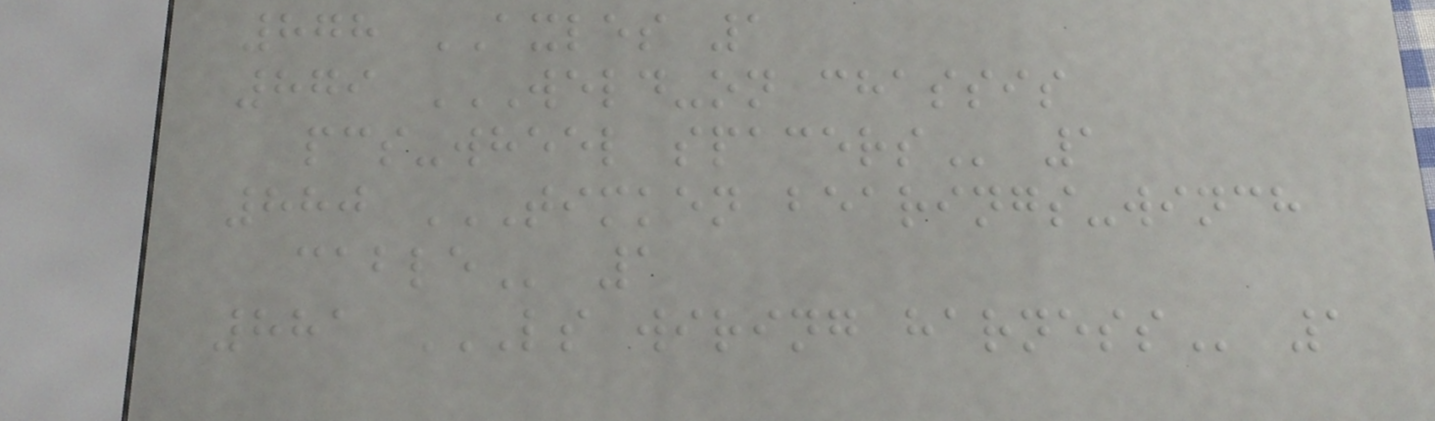878 AXLES 1
879 WELD-ON CHASSIS
PCS-WHEEL SPACERS 1
880 TIMKEN BEARINGS-WINCH
CABLE 1
881 LS WIRING HARNESS 1
